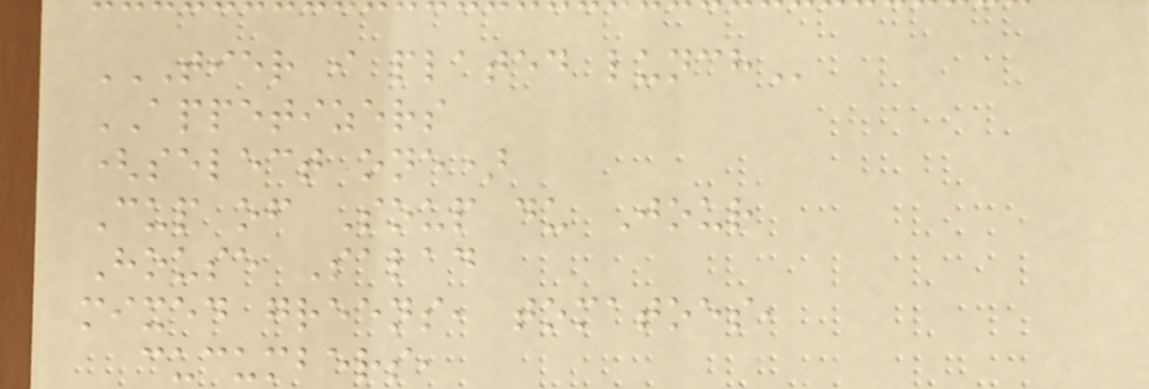TIER I PLATED LUNCH
APPETIZERS
(select one)
Cup of Soup du Jour
House Salad
mixed greens, tomatoes,
cucumbers,
